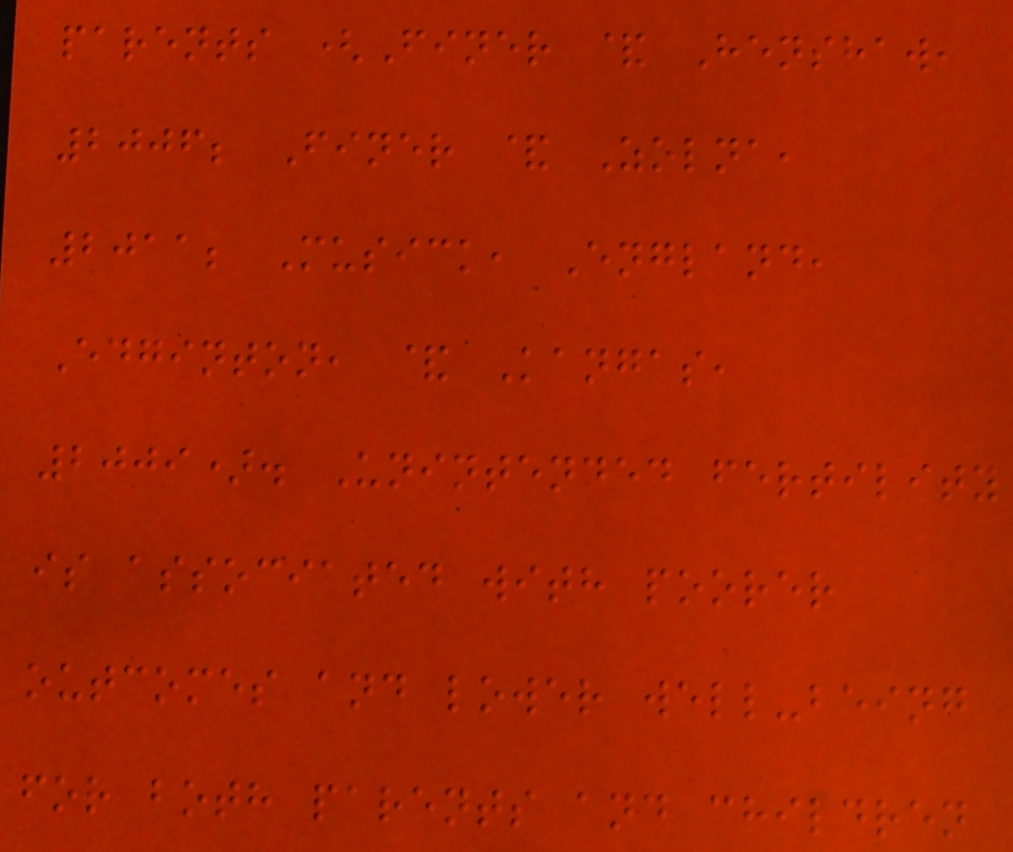parents (Finer & Henshaw,
2006; Finer & Zolna,
2011; Musick, England,
Edginton, & Kangas,
2009). Unintended fertility
is associated with poorer
outcomes and lower well-being
for both parents and children
